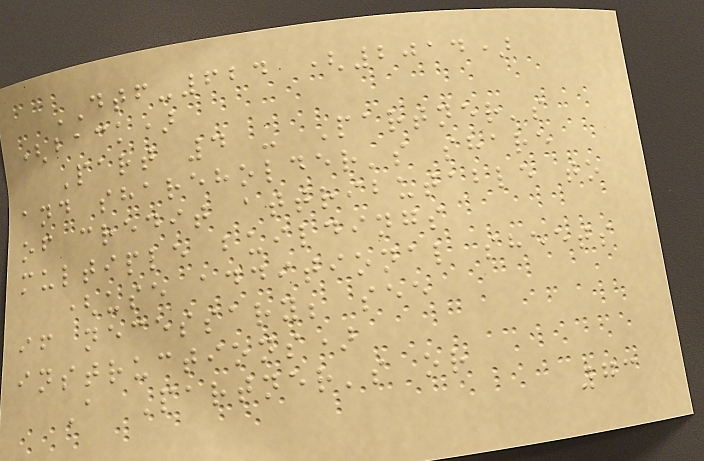DTF-624 (2014)
(back)
Part 4 - Partner's
and shareholder's share
of credit attributable to
multiple buildings
(use additional sheets
if necessary; see
instructions)
A Partner's or
73
